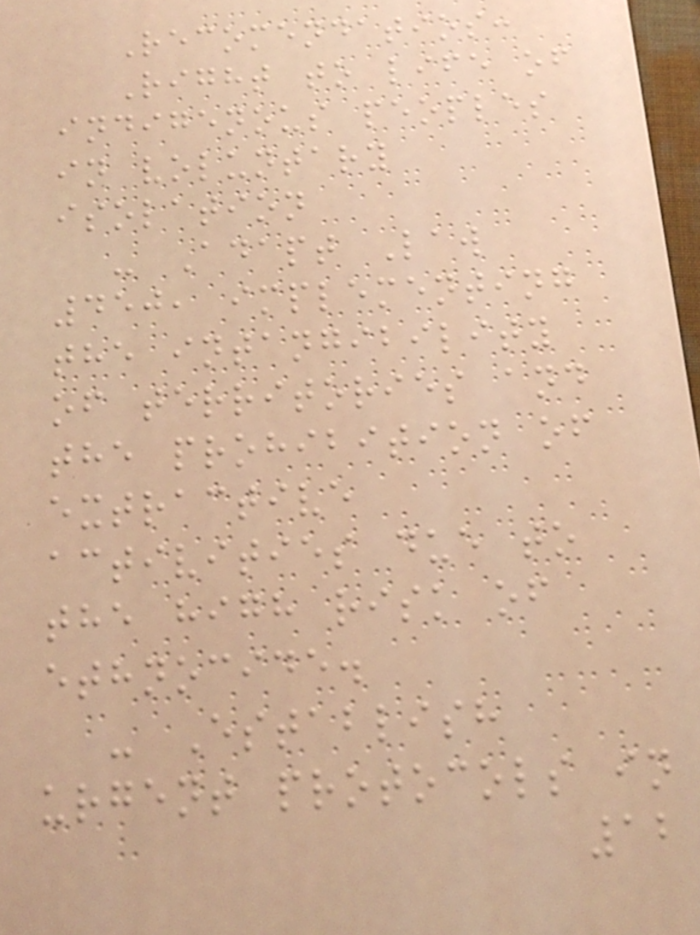Recomendatios:
Right to life of
indigenous peoples
in voluntary
isolation
- Adapt Law
450, implementing
the intangibility
of territories and
the prohibition of
extractive
activities due to
the high risk of
ethnocide.
- Establish
urgent protocols in
12
